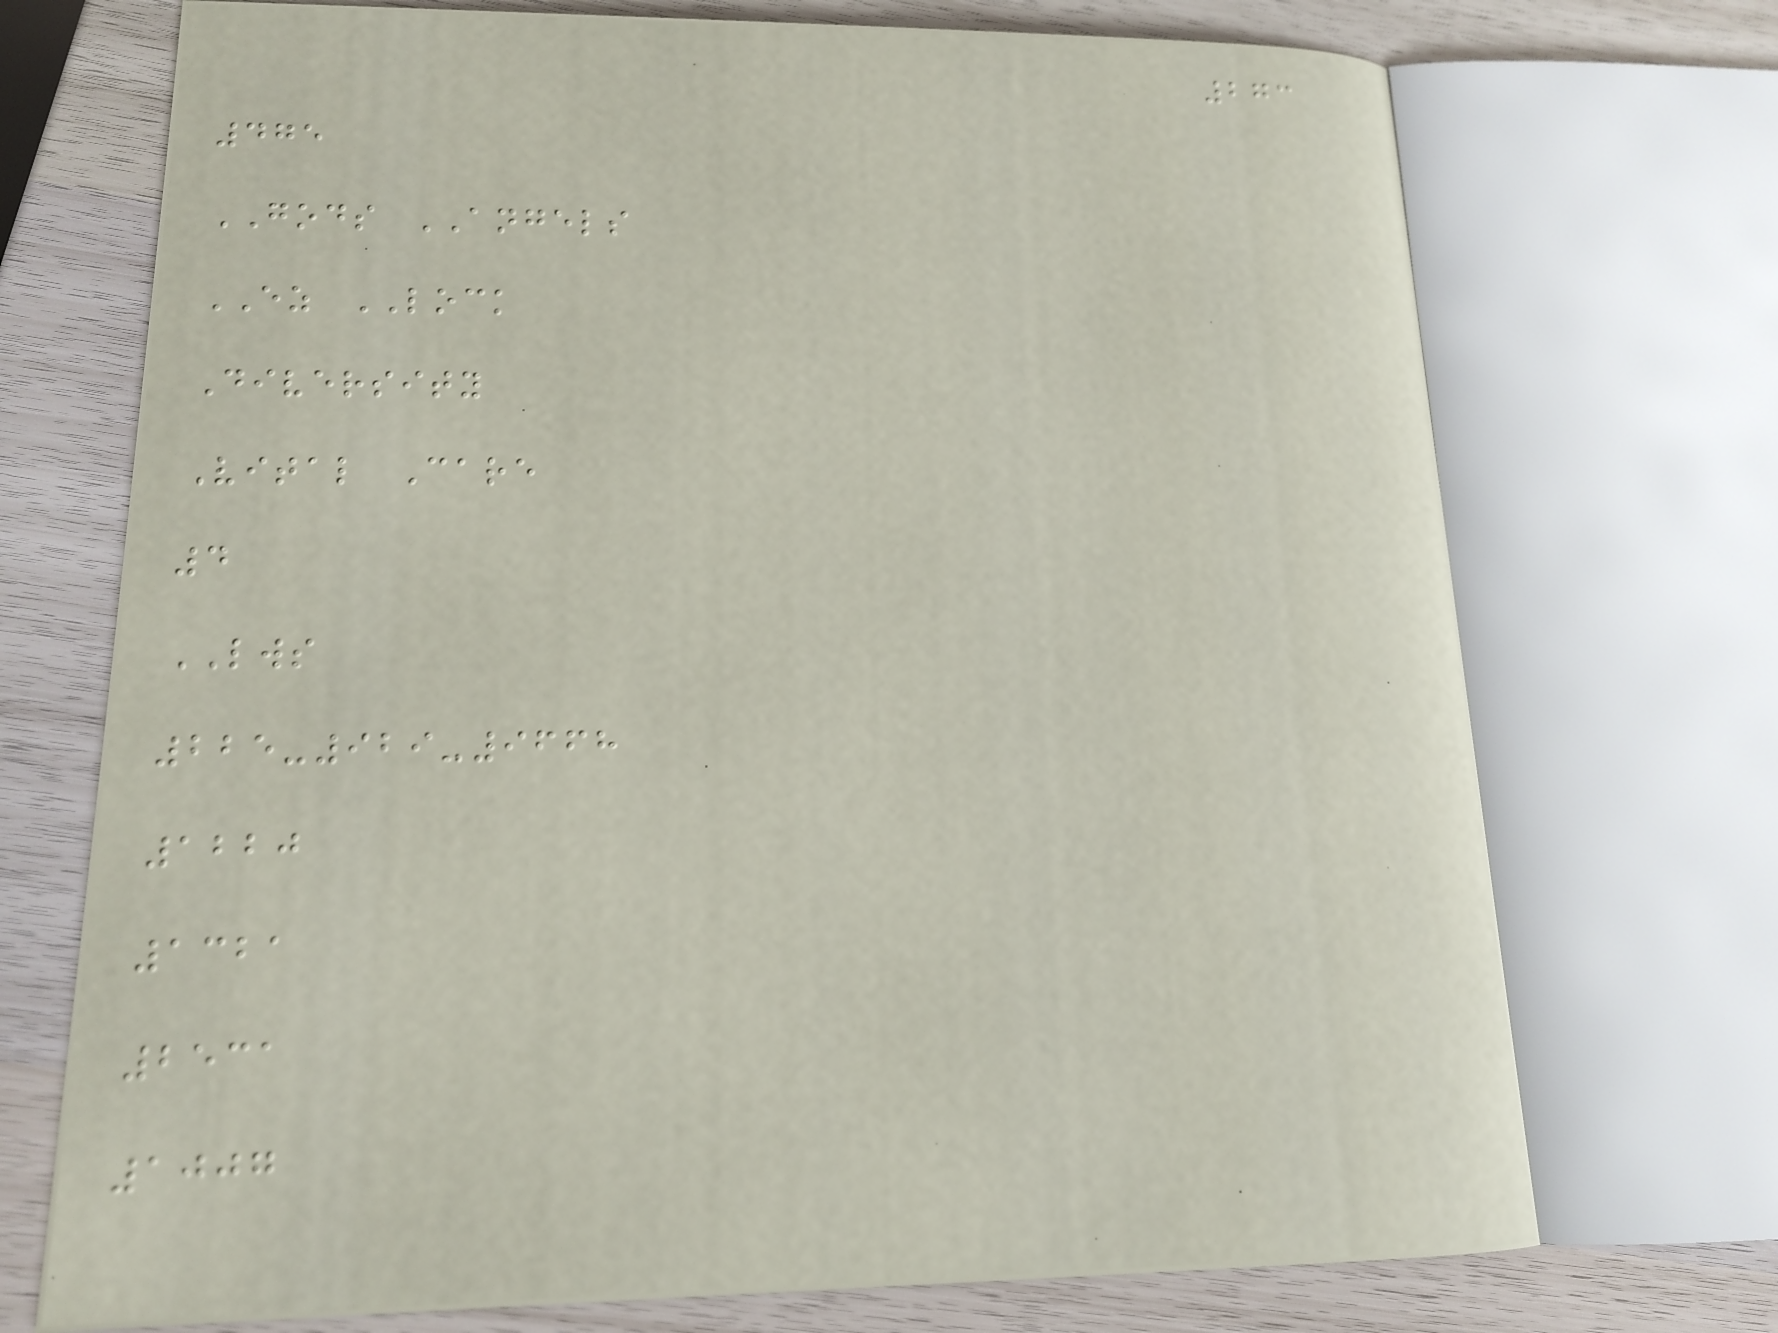273
475
GODS ANGELS
EZ LOCK
Diversity
Vital Care
4
LWS
225-929-9668
1220
1321
2531
1007
